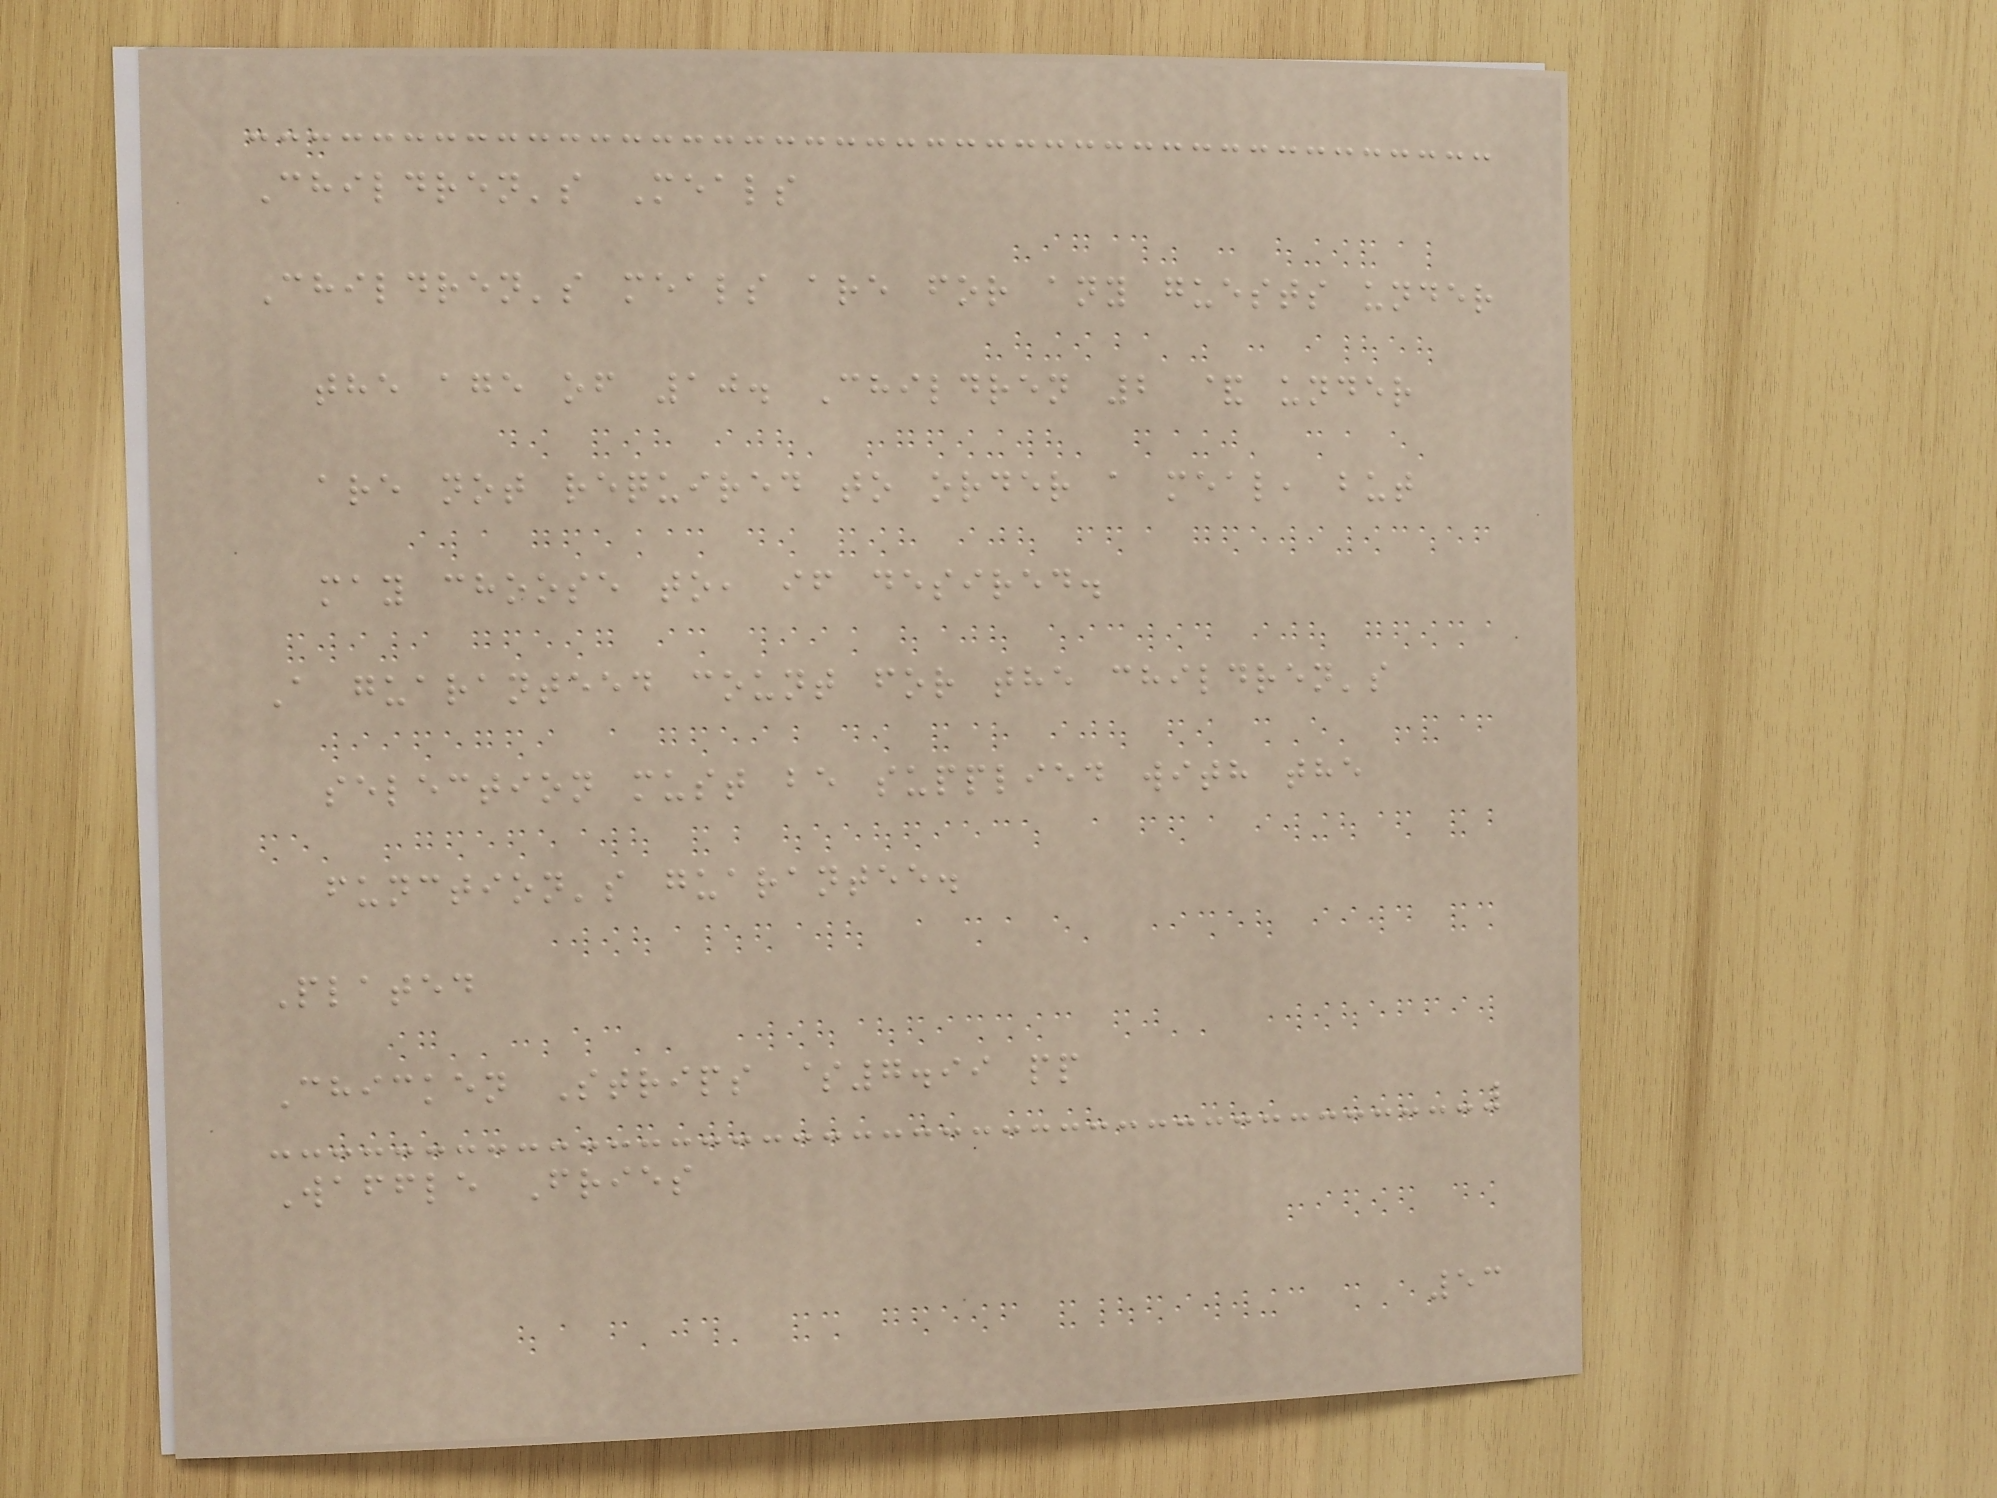Children's Meals
Children's meals are for any guests under
the age of 10. Children 2 & under
are not required to order a meal, but
may choose to, if desired.
A guaranteed count for the children's
selection must be supplied with the
function's guarantee.
Plated
Chicken Strips $7.99 pp
Waffle Fries
53
